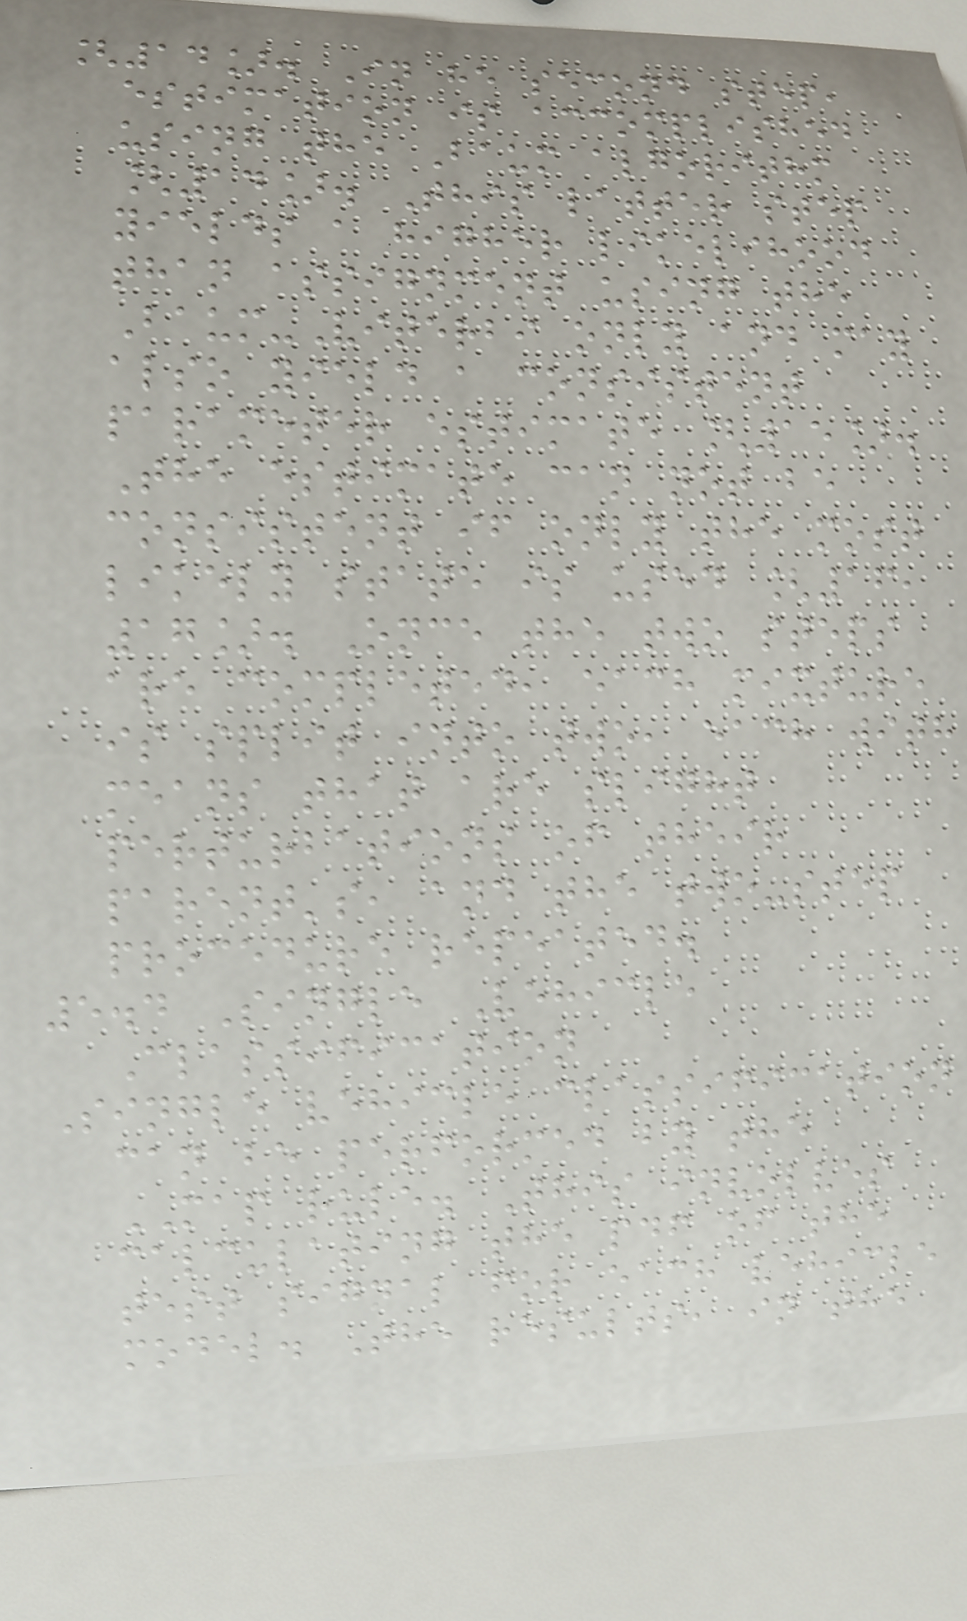[14]. In he second step,
estimation is accomplished
using the Baum algorithm
[14]. This latter step
yields a higher likelihood
than assignment using the
Baum-Viterbi only and may
also yield a consistent
parameter estimate [15].
The estimate can not be
consistent if only the most
likely state is used [16,
17]. Once the two steps
are completed, each mixture
is split into two, each with
means that are slight
perturbations of their
parent's, and the two-step
procedure repeated.
5.4 Single Vehicle
Classification
Single vehicle classification
can be performed by the
MAP rule. This involves
calculating the pdf of the
test signal for each vehicle
model. The results, in the
